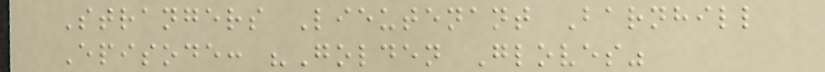Strangers Lieutenant Barnhill
Episode: "Golden Gloves"
